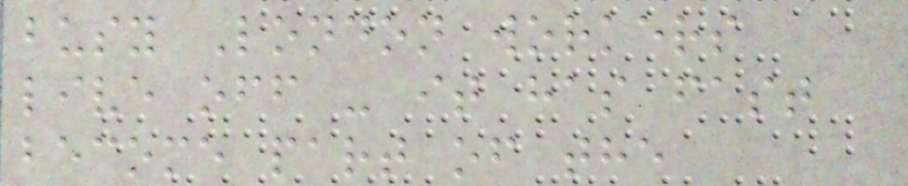busy London workers
live off - it has fast
become part of the
